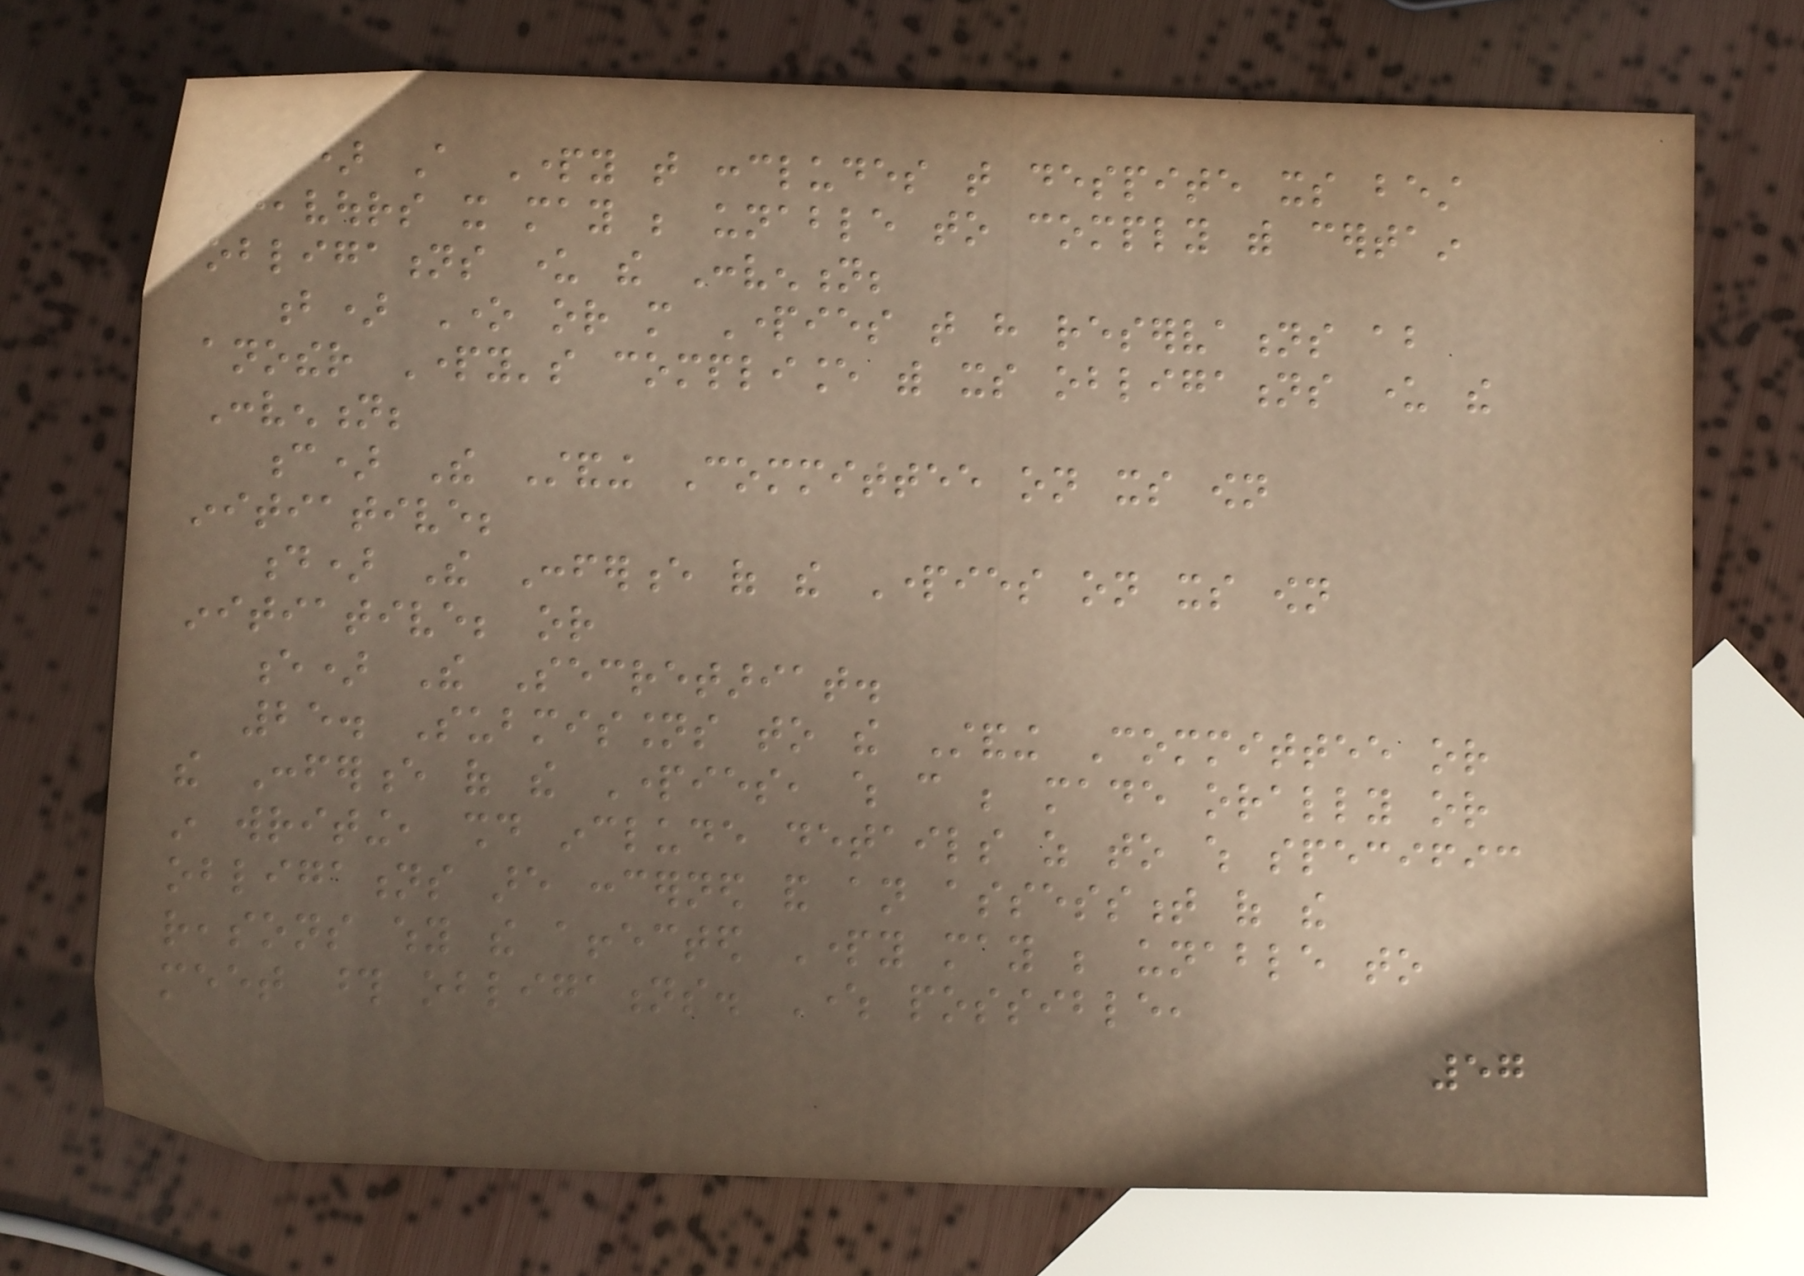a) A Party that concludes that despite its best
endeavours it may be unable to comply with certain
obligations under the Convention;
b) One or more Parties that have reservations about
another Party's compliance with its obligations under the
Convention;
c) The Standing Committee on its own
initiative;
d) The Conference of the Parties on its own
initiative; or
e) The Secretariat.
25. Submissions to the Standing Committee or
the Conference of the Parties, which can be made orally or
in writing, should include details as to which specific
obligations are concerned and an assessment of the
reasons why the affected Party may be unable to
meet those obligations. Where possible,
57
